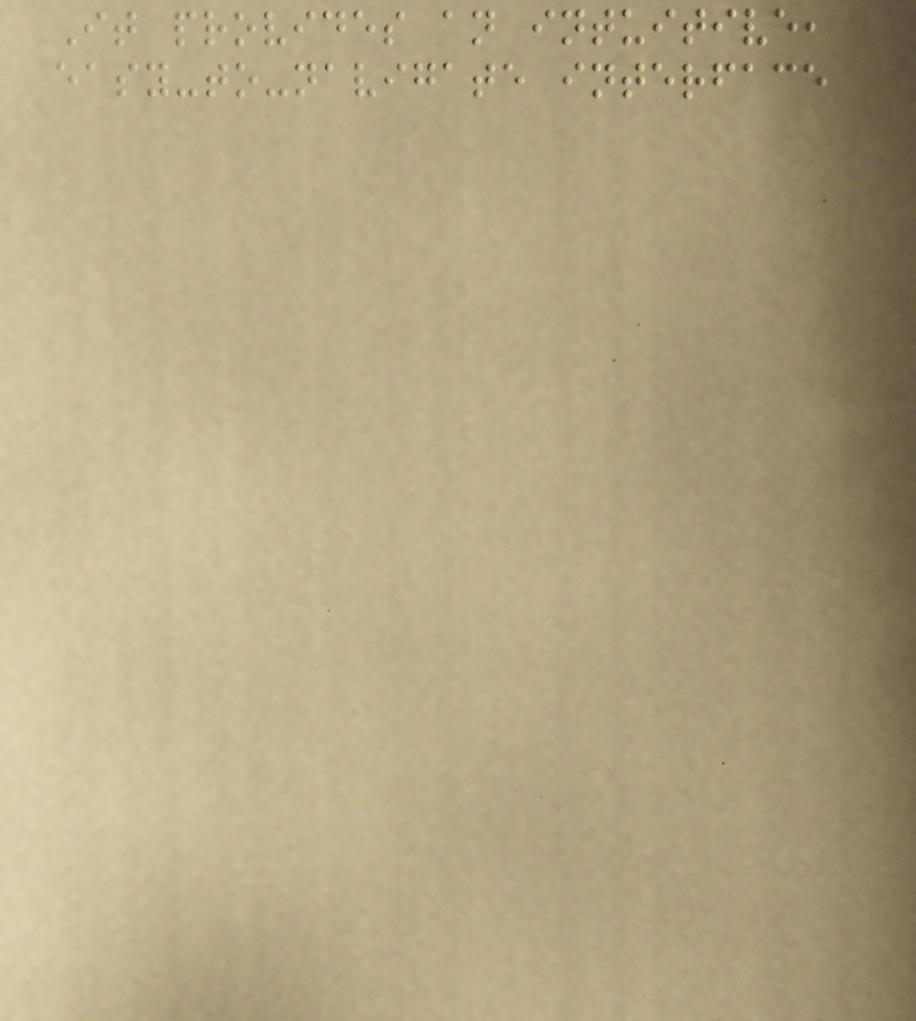It provides an intuitive,
easy-to-navigate interface
